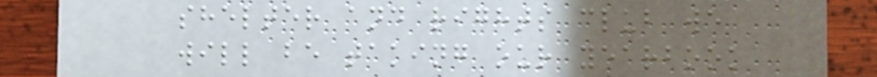shelter and rights club we
will be taking our yearbook
